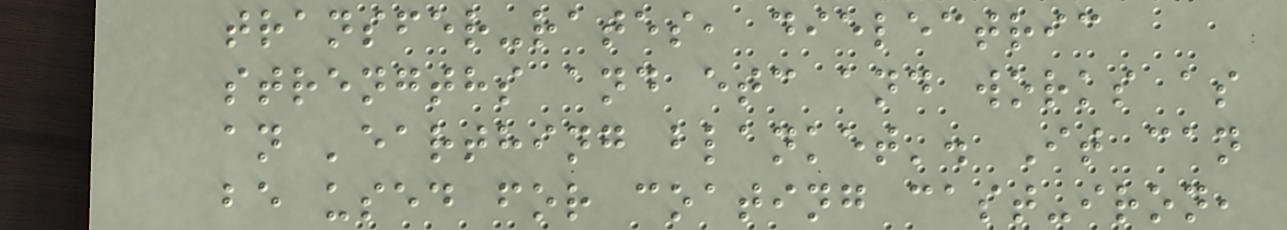transfer-rates, dielectric
strengths and etc and works as
an 'earthing blanket'. It can
be used for coating cast-iron,
